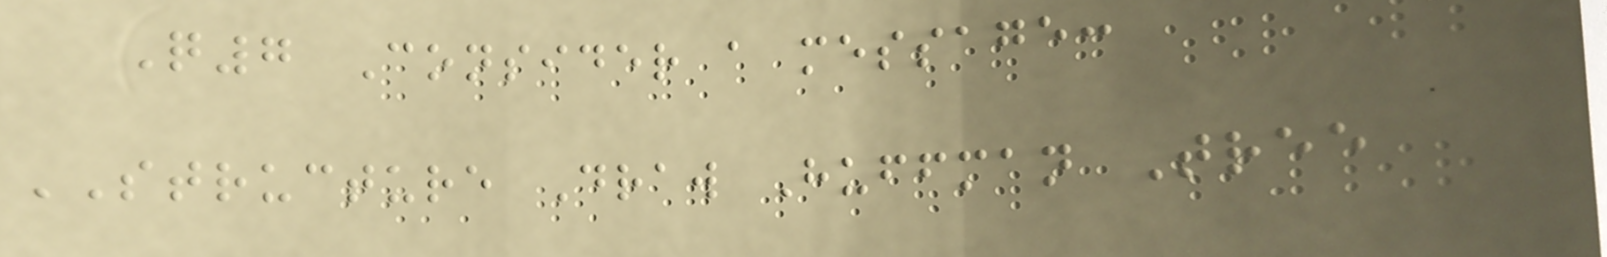Q7 Consider a message:
STRUCTURE Draw Huffman Tree
